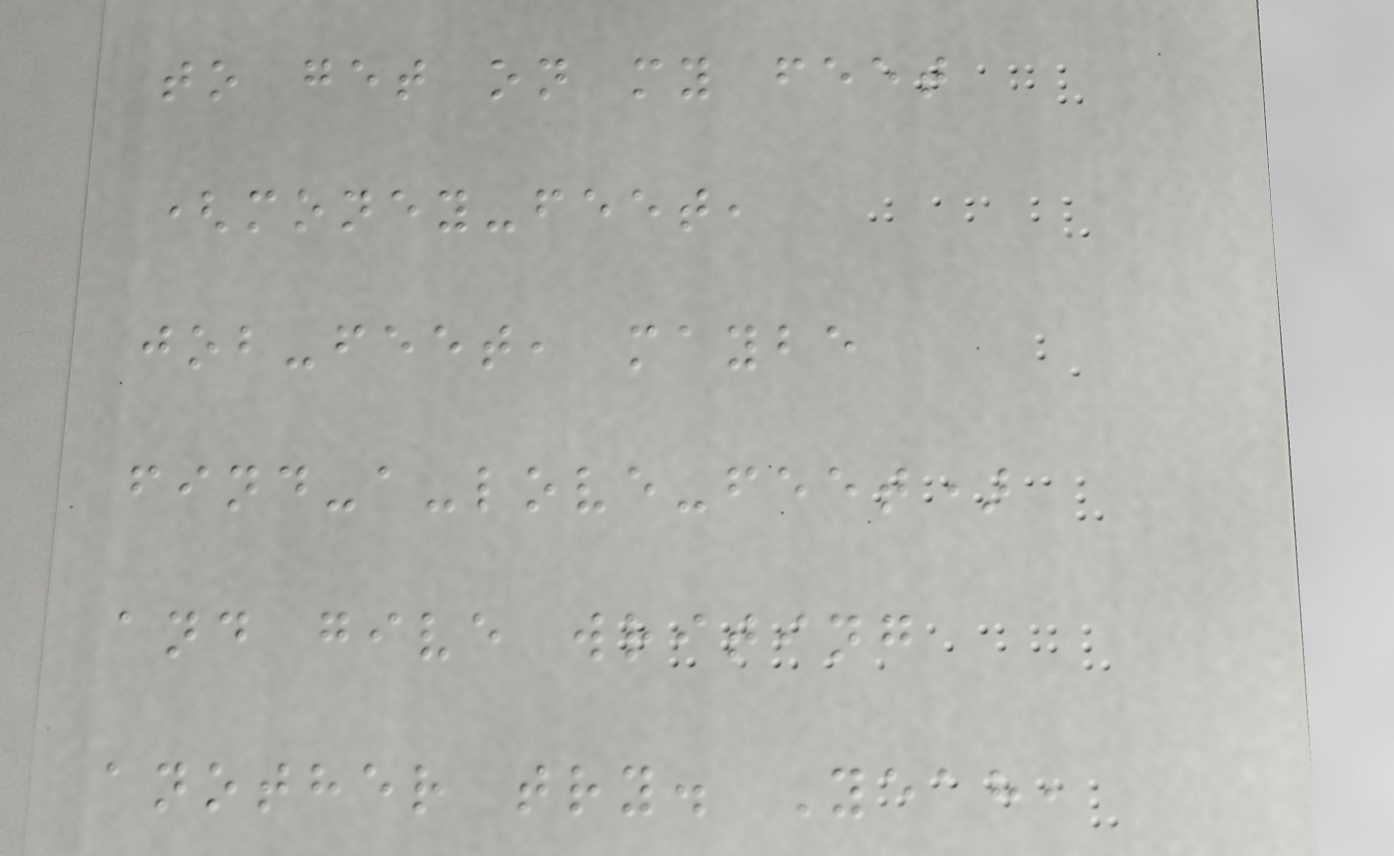to get on my feet
(money-feet,
job-feet, maybe
find-a-love-feet)
and give writing
another try. Yeah,
